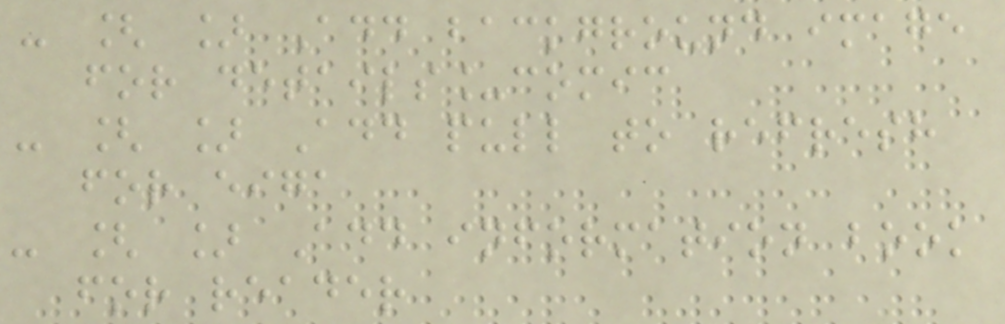- [ ] Add background image
for details_comic
- [ ] Add pull to refresh
for eiga
- [ ] Add information book
for reader
